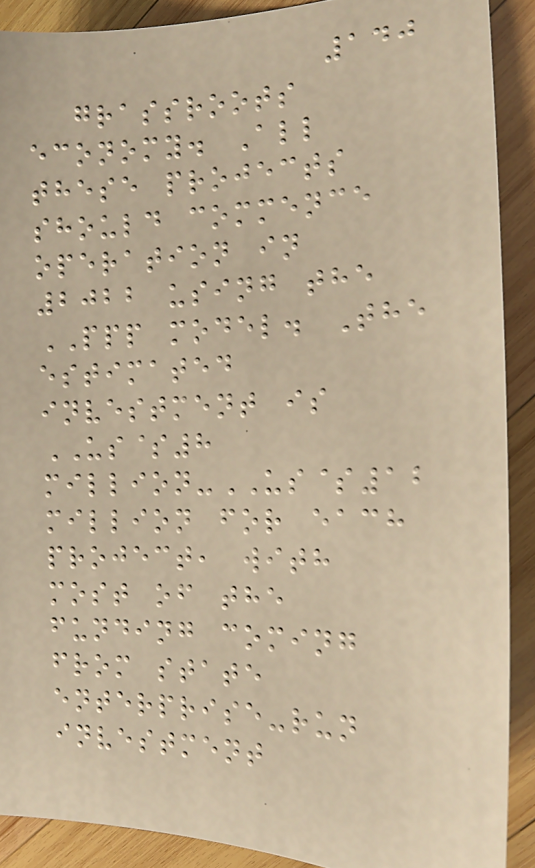140
grassroots
economy. All
these projects
should commence
operation in
2022 using the
PPP model. The
estimated
investment is
US$8
million-US$12
million for each
project, with
most of the
funding coming
from state
enterprise-run
investment
